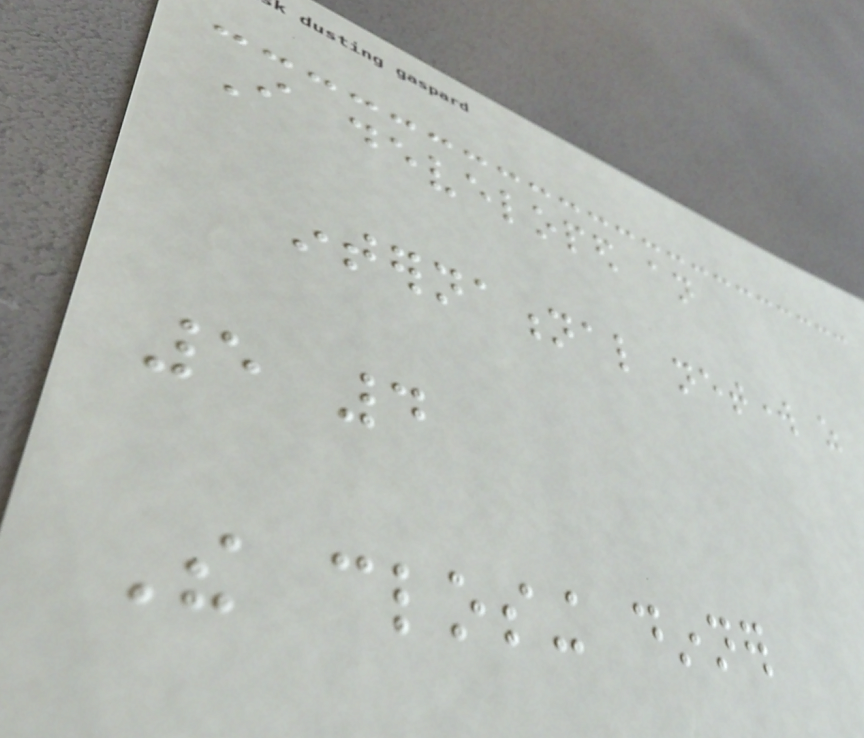I developed an
international network as
5 4
The closing dinner
